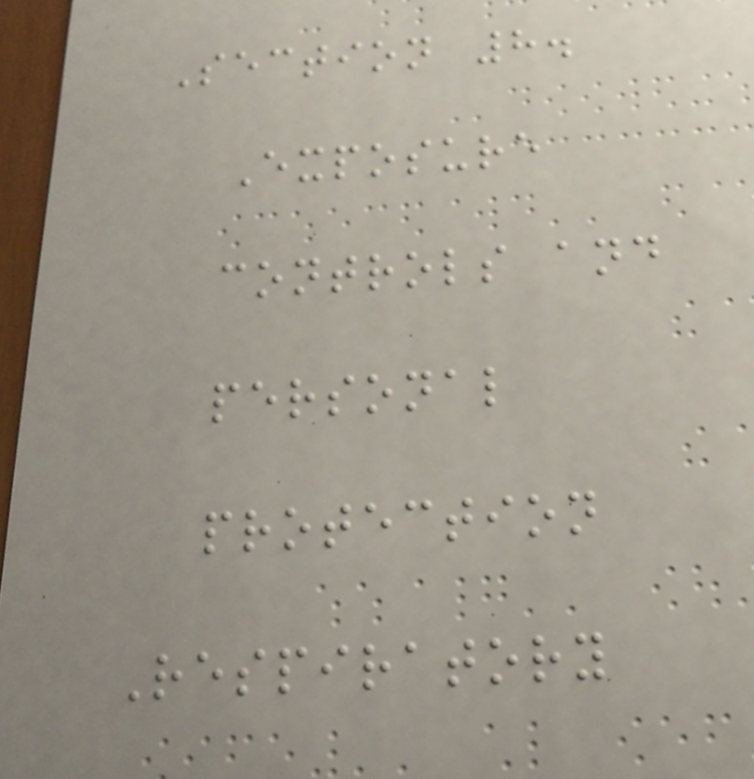Section 8.
Exposure
controls and
personal
protection
Respiratory
